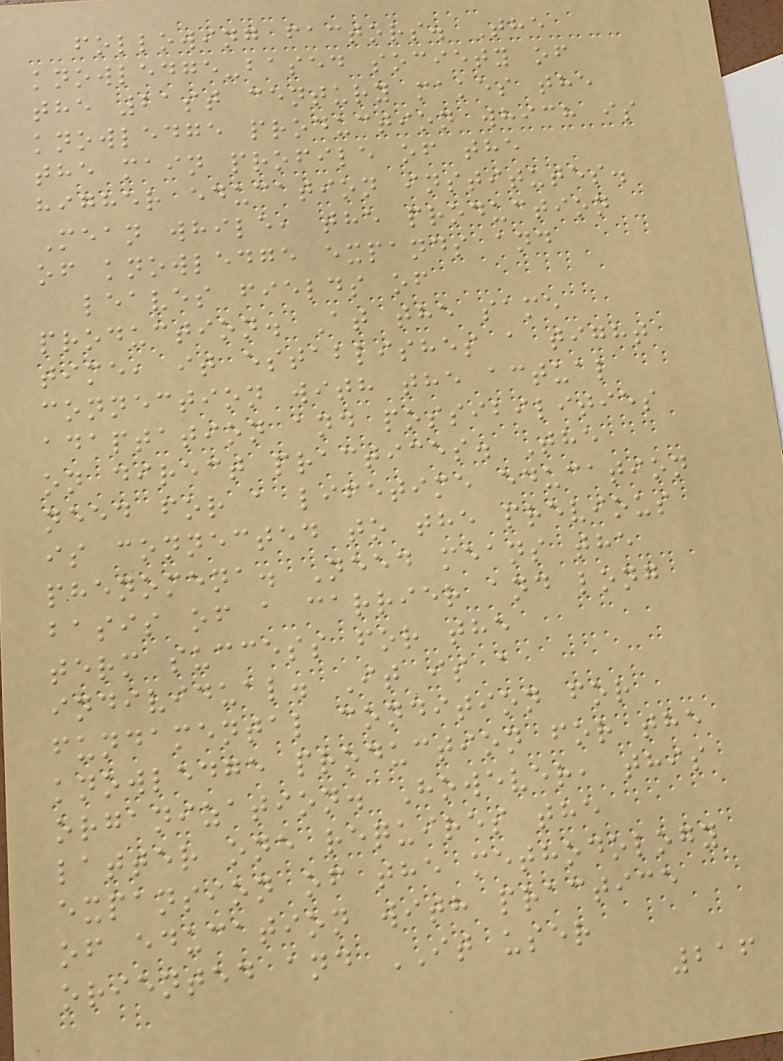following factors. The
knowledge-based society of
the 21st century makes the
knowledge production which is
the main profile of the
higher education institutes.
Mean while, the production
of knowledge expands and
leaves fields of
production. At the same
time, it establishes a tight
connection with the actual
adaptation and possibilities
on direct practices. The
need for a lifetime education
is connected to the previous
phenomena. Need means the
basis of a carrier and long
term success for the
individual. It is a
fundamental condition for
knowledge production for the
organization. However, this
latter one requires the
expansion of the methodology
of education with practice
oriented and IT user
216
